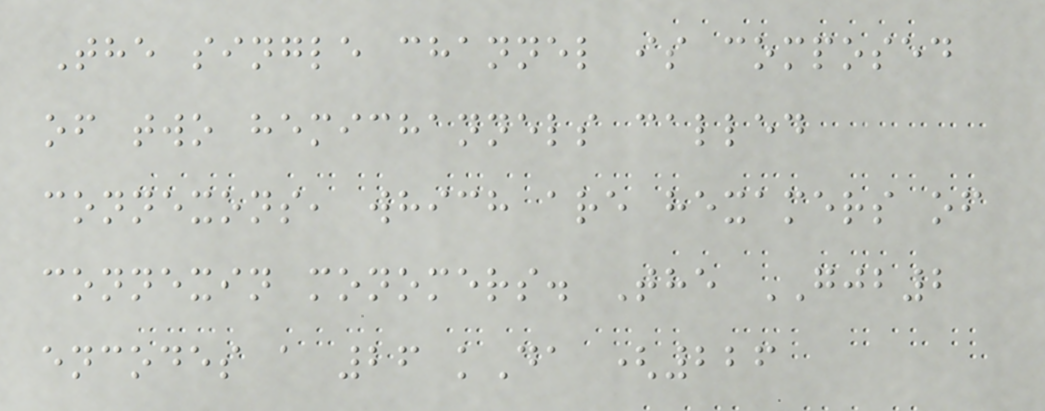The single channel is composed
of two hemichannels called
connexons, which are hexamers of
connexin monomers. The GJB2
encodes a 26 kDa (226
